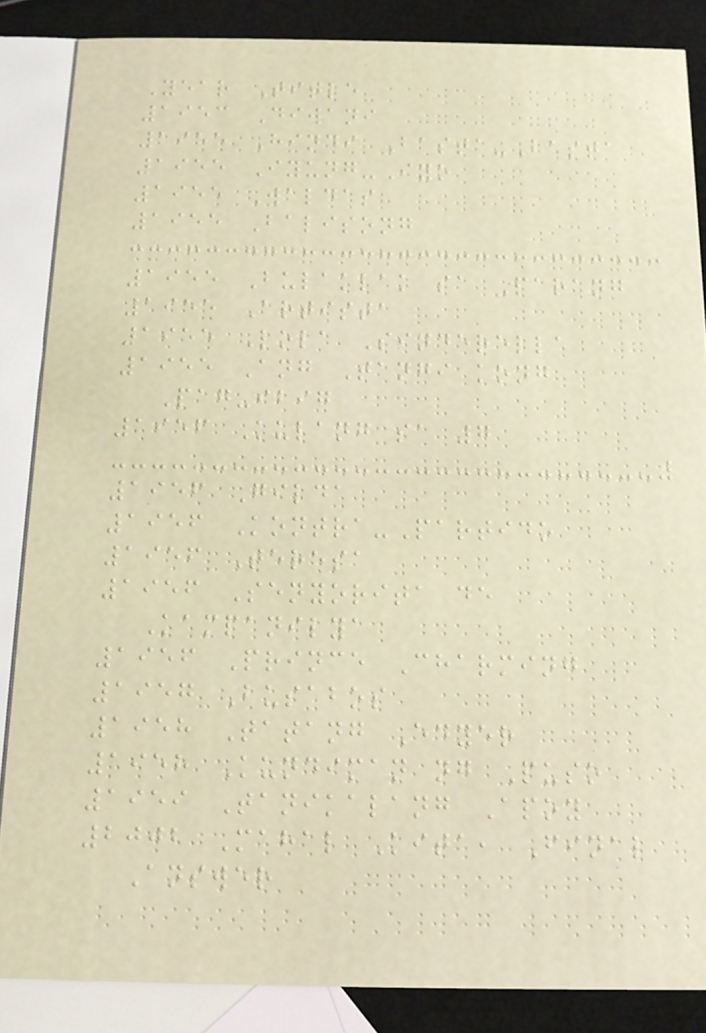Year Title
1953 Diwani
1955 Hindi Basta-Basta
1955 Iyung-Iyo
1955 Waldas
1955 Balisong
1955 Bulaklak sa Parang
1955 Artista
1955 Lola Sinderella
1955 Ang Tangi kong
Pag-ibig
1956 Kulang sa 7
1956 Gilda
1956 Kontra-Partido
1956 Teresa
1956 Senyorita de
Kampanilya
1956 Prince Charming
1957 Busabos
1958 Tatang Edyer
1958 Kundiman ng Puso
1959 Tanikalang Apoy
2002 Mahal Kita, Final
Answer
